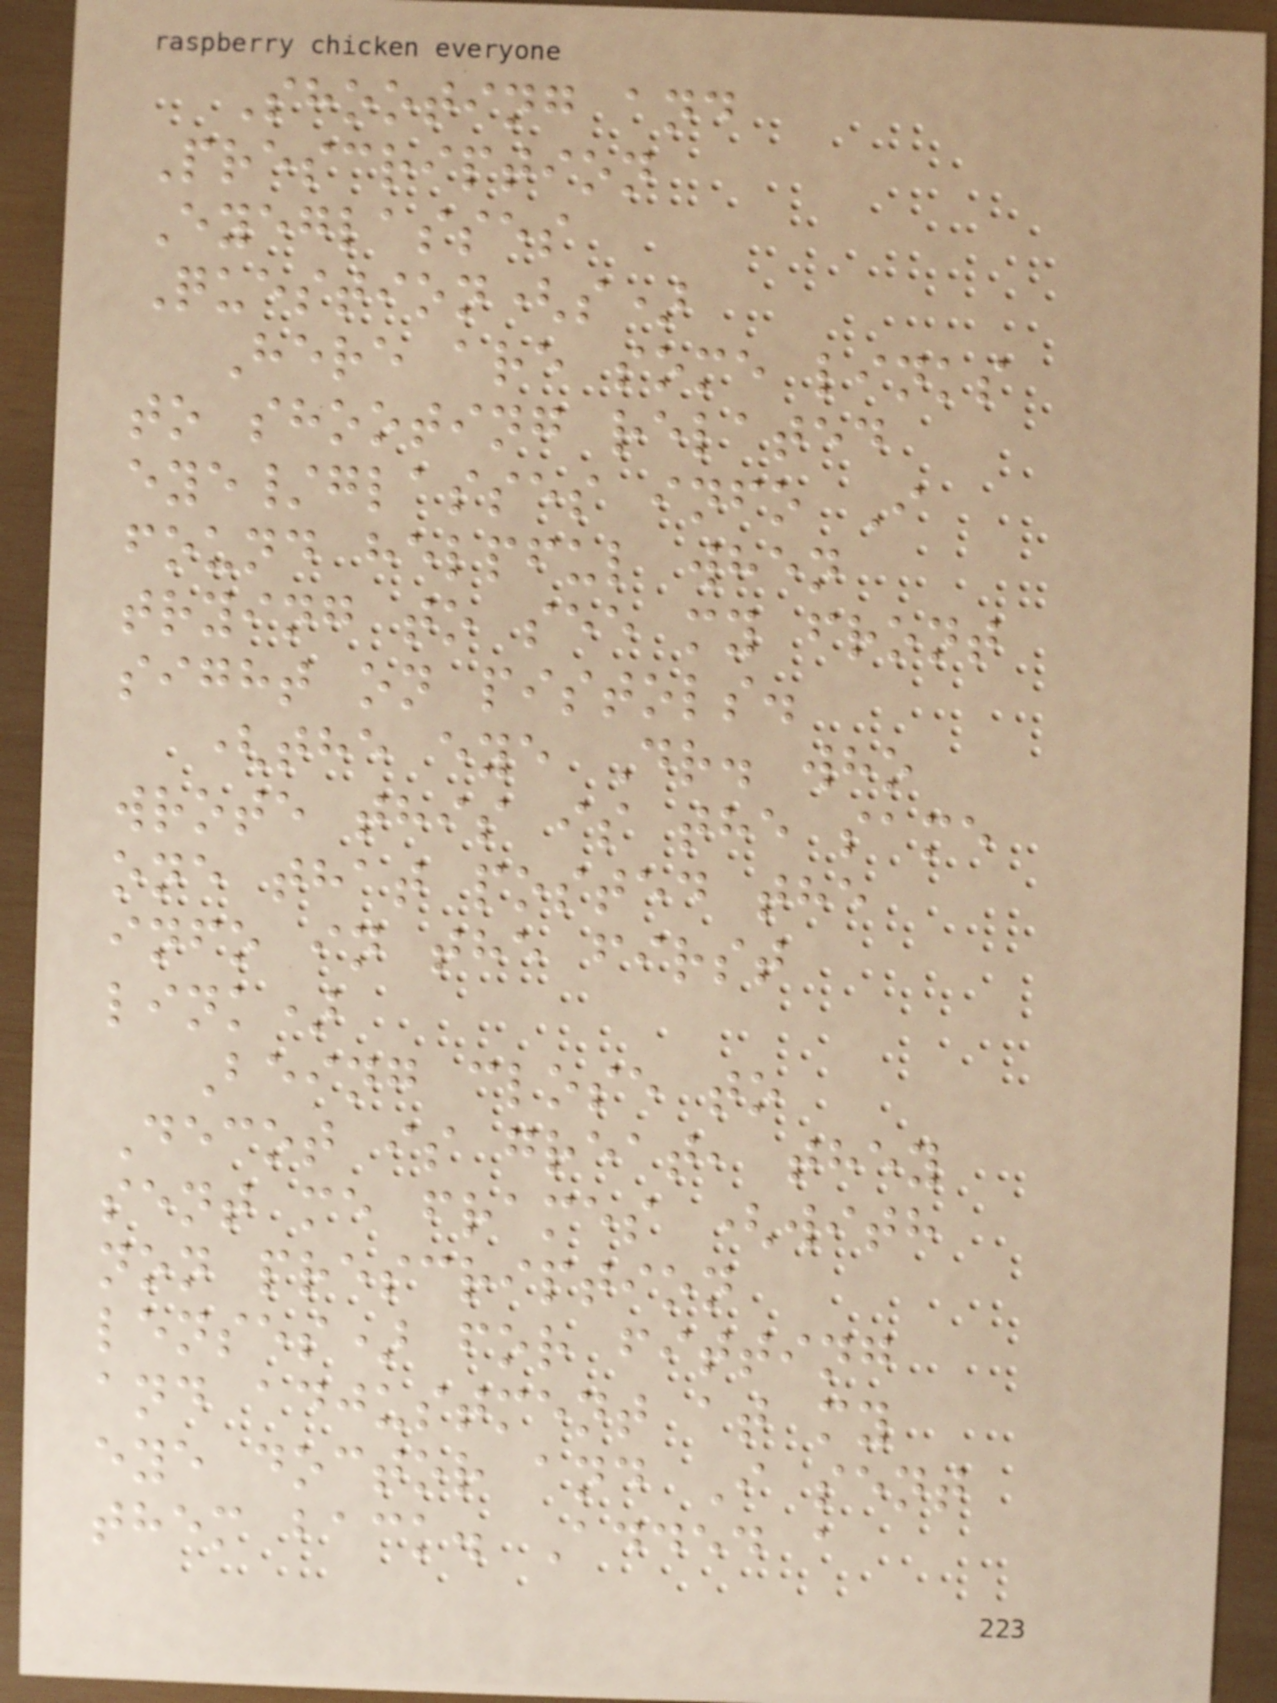Shooting and
Prescription
Eyeglasses
Question(s)
Here are some links
to shooting related
eye/glasses info I
found helpful when
trying to see my front
sight on pistols.
(the eye Dr. who
wrote this is the same
one that posted the
info in the first
link)
Being close to
Decot is great, they
sent me frames (with
non prescription
lenses) for fitting
and adjustment at my
eye doctor and I sent
them back. Added a
